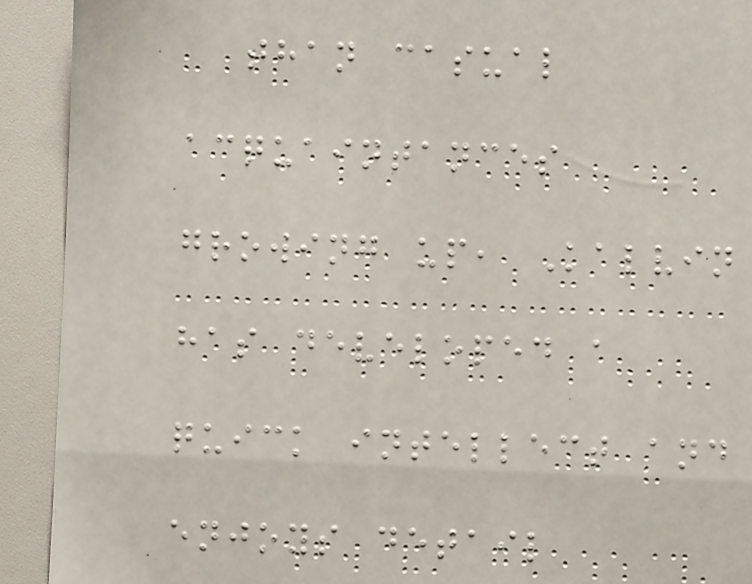than casual
acquaintances
growing up, Kalvin
has developed a
quick intellect and
enjoys detail
